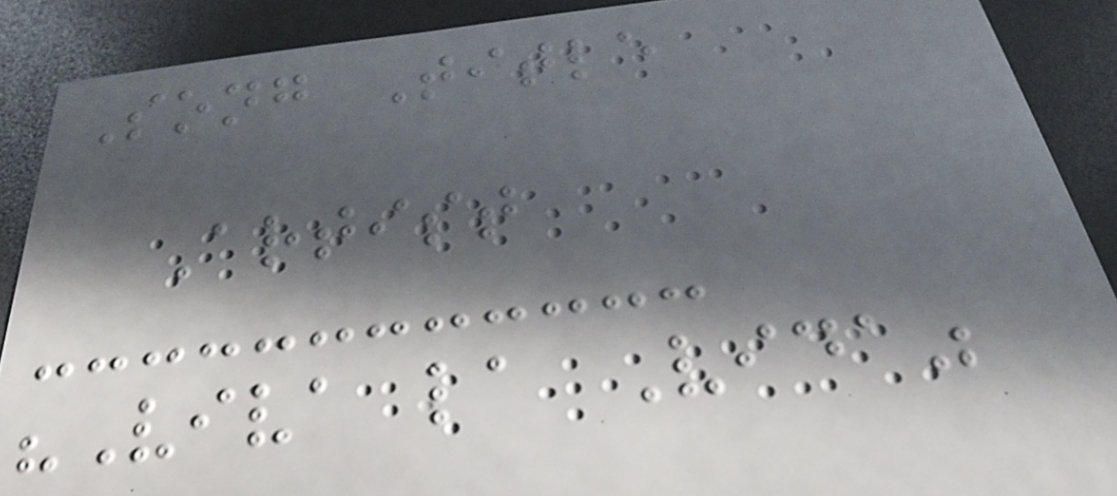Song Title
Artist
"Viva la Vida"
